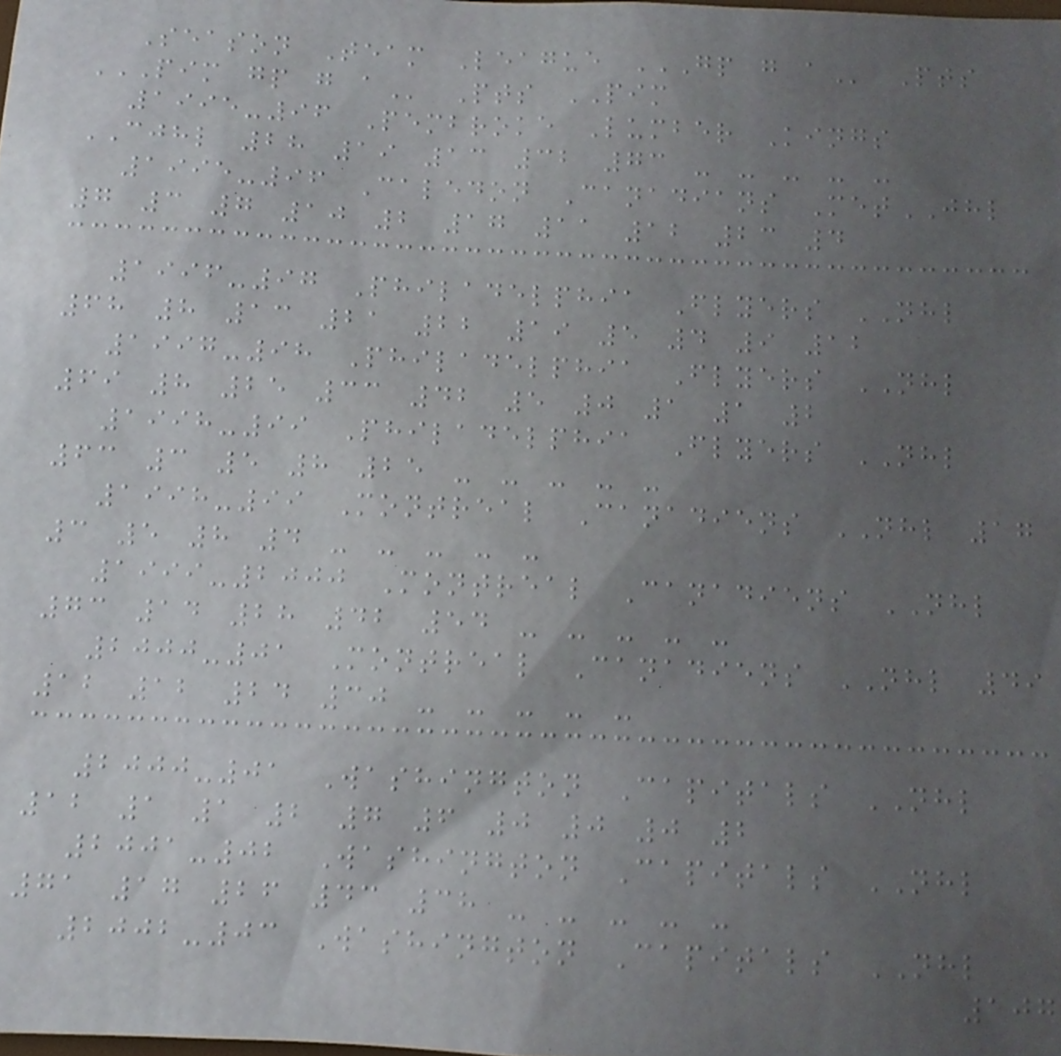Season Team League GP G A Pts
PIM GP G A Pts PIM
1995-96 Pembroke Lumber Kings
CJHL 28 19 13 32 73 - - - - -
1995-96 Caledon Canadians MetJHL
7 3 7 10 2 17 11 12 23 4
1996-97 Philadelphia Flyers NHL
68 8 13 21 22 19 5 4 9 12
1997-98 Philadelphia Flyers NHL
69 8 25 33 42 5 0 1 1 2
1998-99 Philadelphia Flyers NHL
63 3 5 8 25 - - - - -
1998-99 Montreal Canadiens NHL 17
3 5 8 4 - - - - -
1999-2000 Montreal Canadiens NHL
73 14 28 42 54 - - - - -
2000-01 Montreal Canadiens NHL 49
12 12 24 30 - - - - -
2000-01 Washington Capitals NHL
12 1 1 2 7 6 0 0 0 2
2001-02 Washington Capitals NHL
71 17 26 43 38 - - - - -
2002-03 Washington Capitals NHL
107
